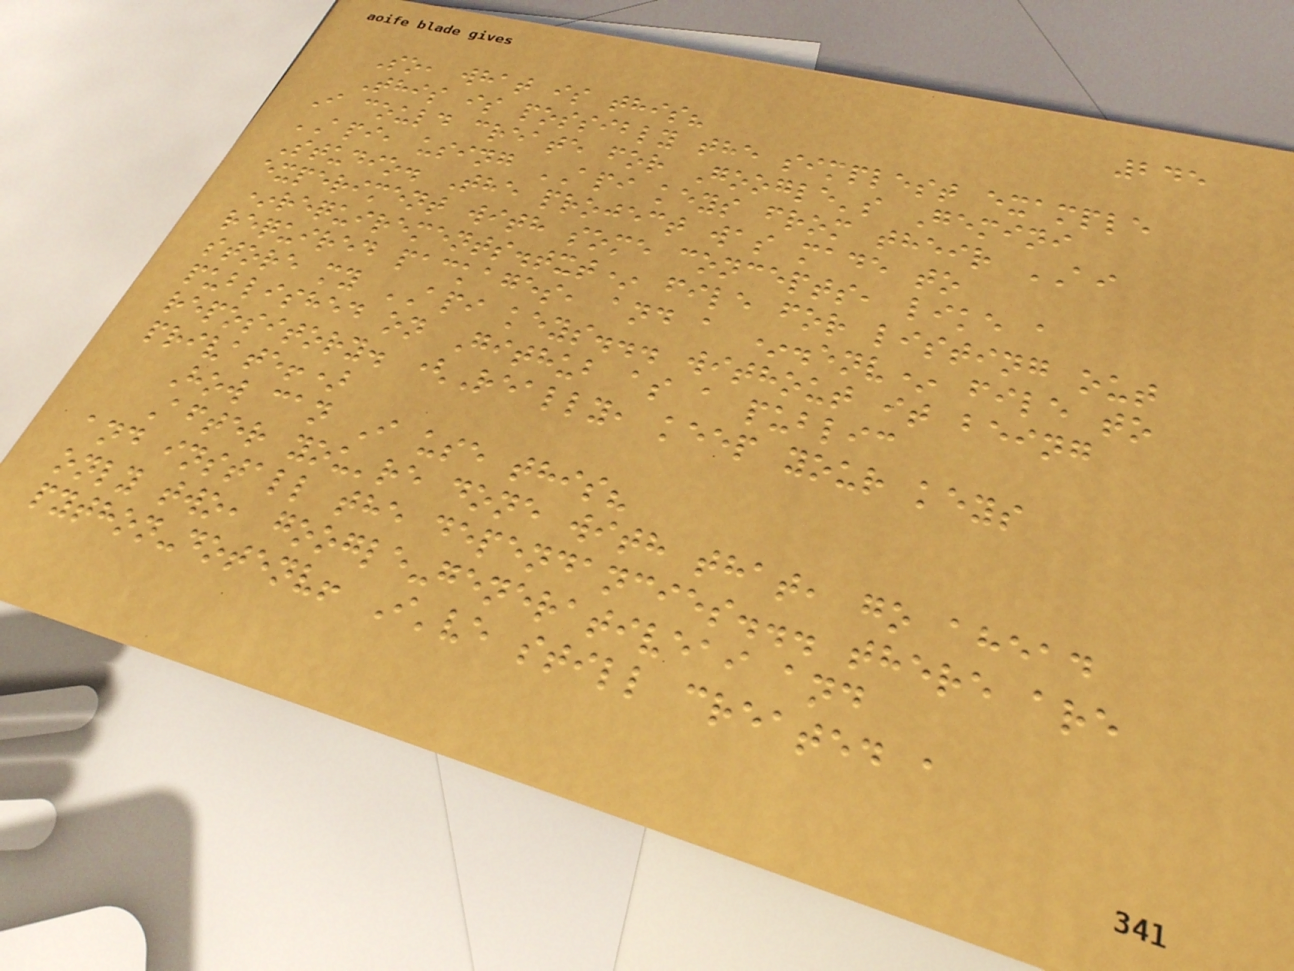245
So, what is this?
This is possibly the simplest example
I could create for Google's Gemini
API, using API keys from their AI
Studio. The project was made to
experiment with some concepts, like a
*requirements.txt* file for listing out
required packages, and a *.env* file to
store my API keys... without it being
published on Github as a public
repository. (Really, keep your keys
private!)
How can I use this?
After you're done with that, go ahead
and install the dependancies... there are
only two, google-generativeai and
python-dotenv! I've still created a
